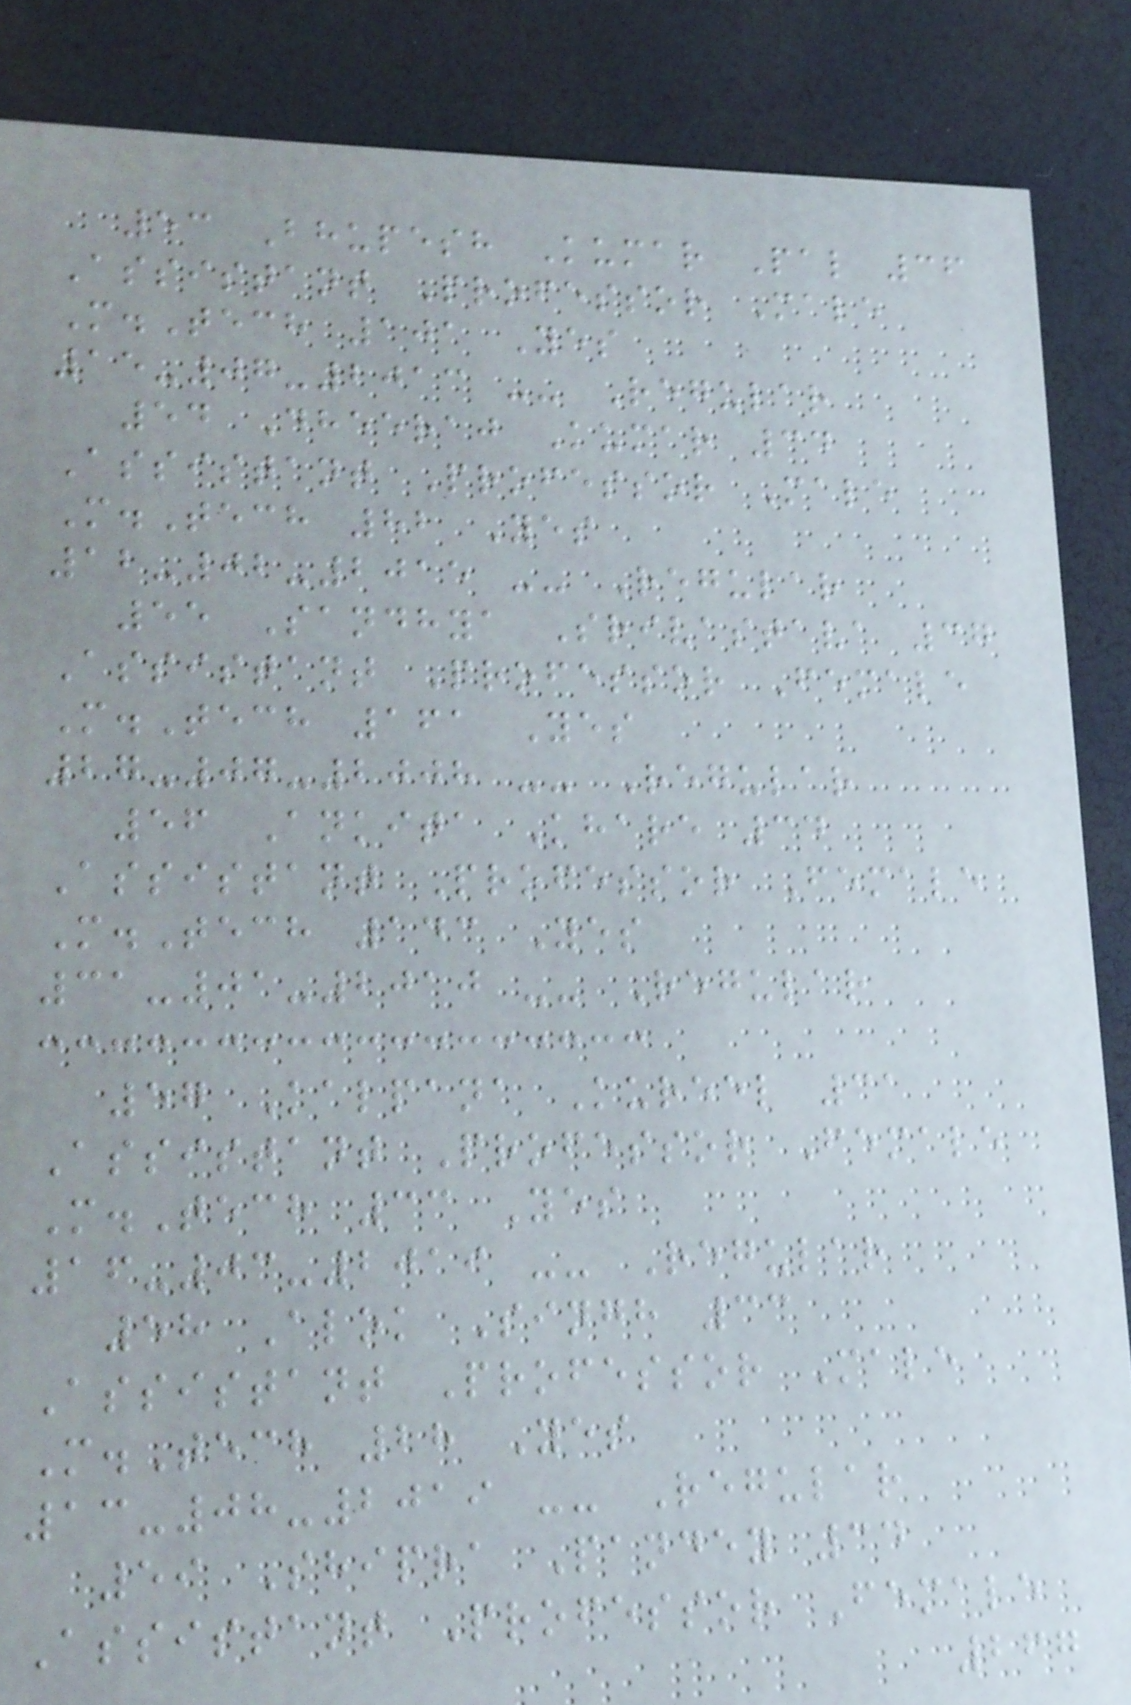53 Bhupesh Kumar Pal 36
Assistant Professor Male
M.Tech 101 Yes
15-07-2013 -- Regular
54 Dheeraj Kumar 34
Assistant Professor Male
M.Tech 82 Yes
12-02-2015 -- Regular
55 Sandhya Srivastava 37
Assistant Professor Female
M.Tech 161 Yes
27-07-2008 -- Regular
56 Ankita Khare 34
Assistant Professor Female
M.Tech 143 Yes
31-01-2010 -- Regular
57 Kalpana Kureel 31
Assistant Professor Female
M.Tech 33 Yes
16-03-2019 -- Regular
58 Alok Singh 33
Assistant Professor Male
M.Tech 28 Yes
13-08-2019 -- Regular
59 Shipra Pandey 34
Assistant Professor Female
267
